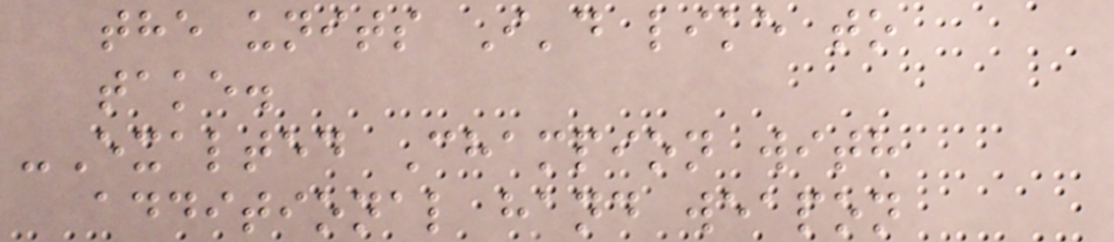the units I'd like to
take.
-Exalted Champion with
additional hand weapon
